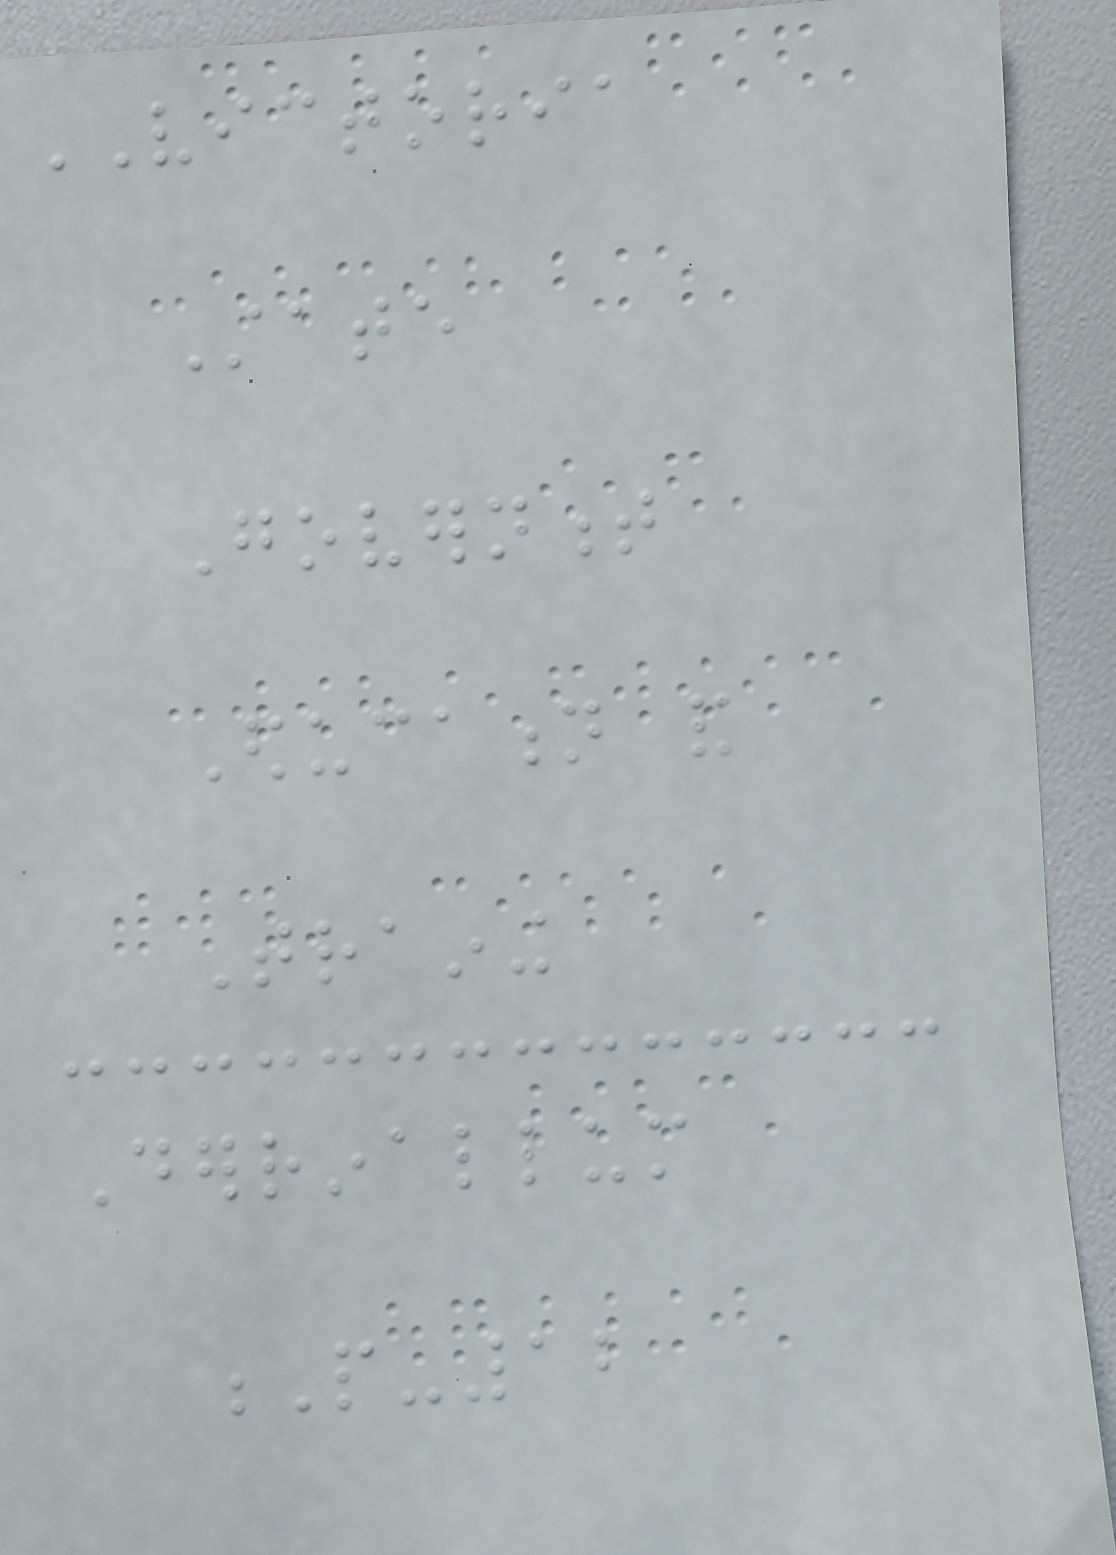VICTORIA
State
Government
Education and
Training
Derrinallum
P-12
